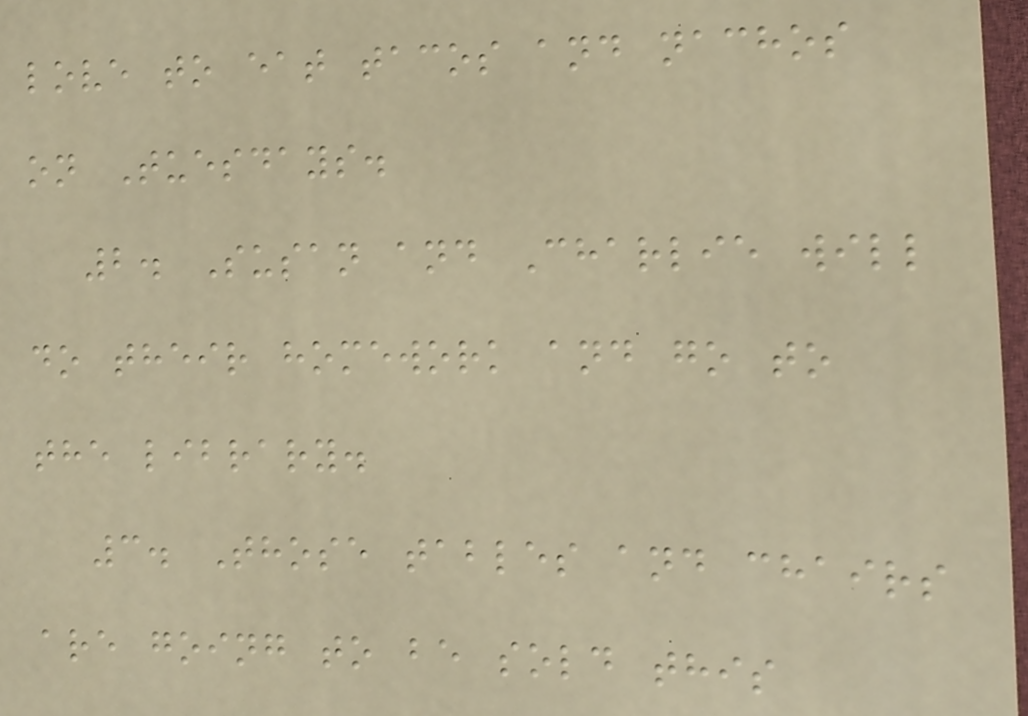love to eat tacos and nachos
on Tuesdays.
2. Susan and Charlie will
do their homework and go to
the library.
3. Those tables and chairs
are going to be sold this
